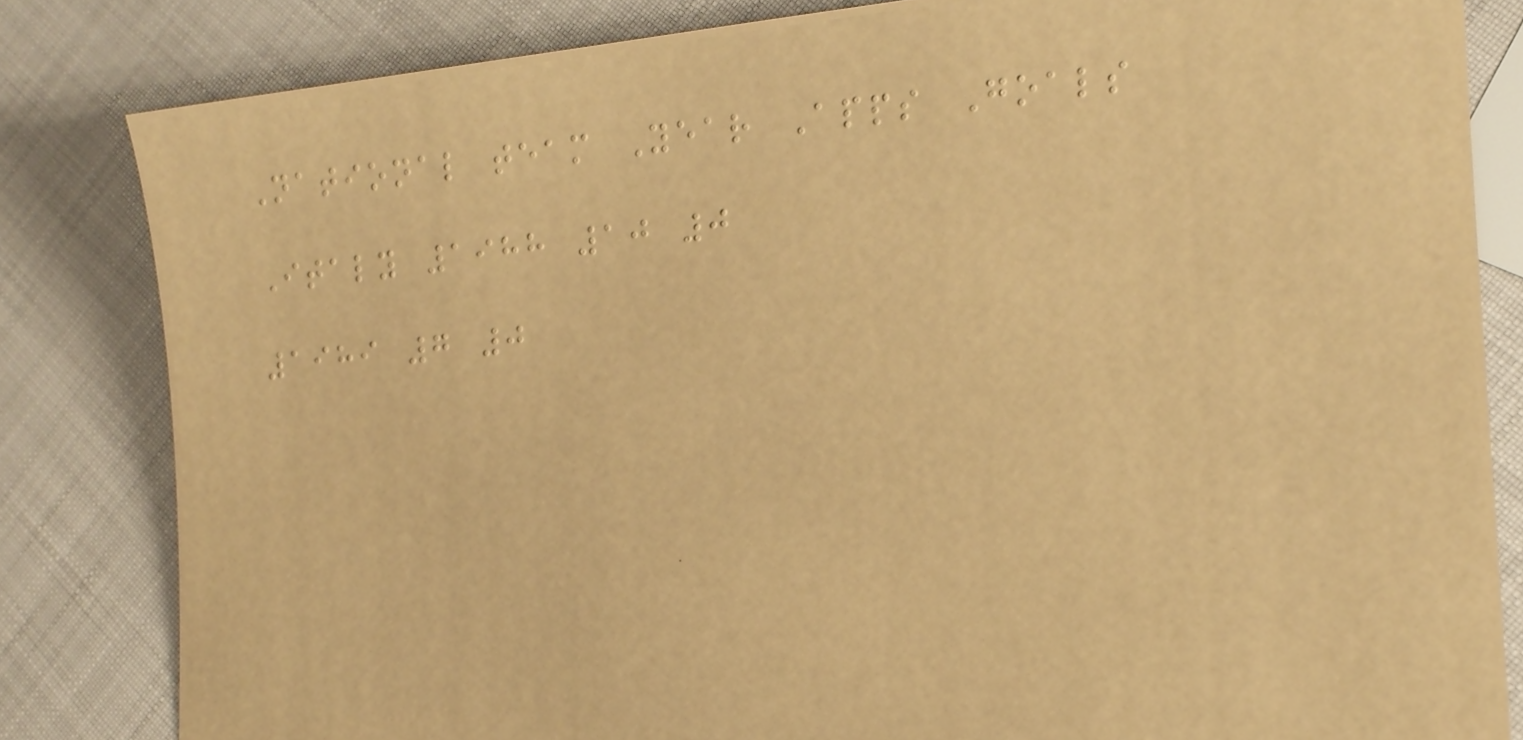National team Year Apps Goals
Italy 1988 10 0
1989 7 0
